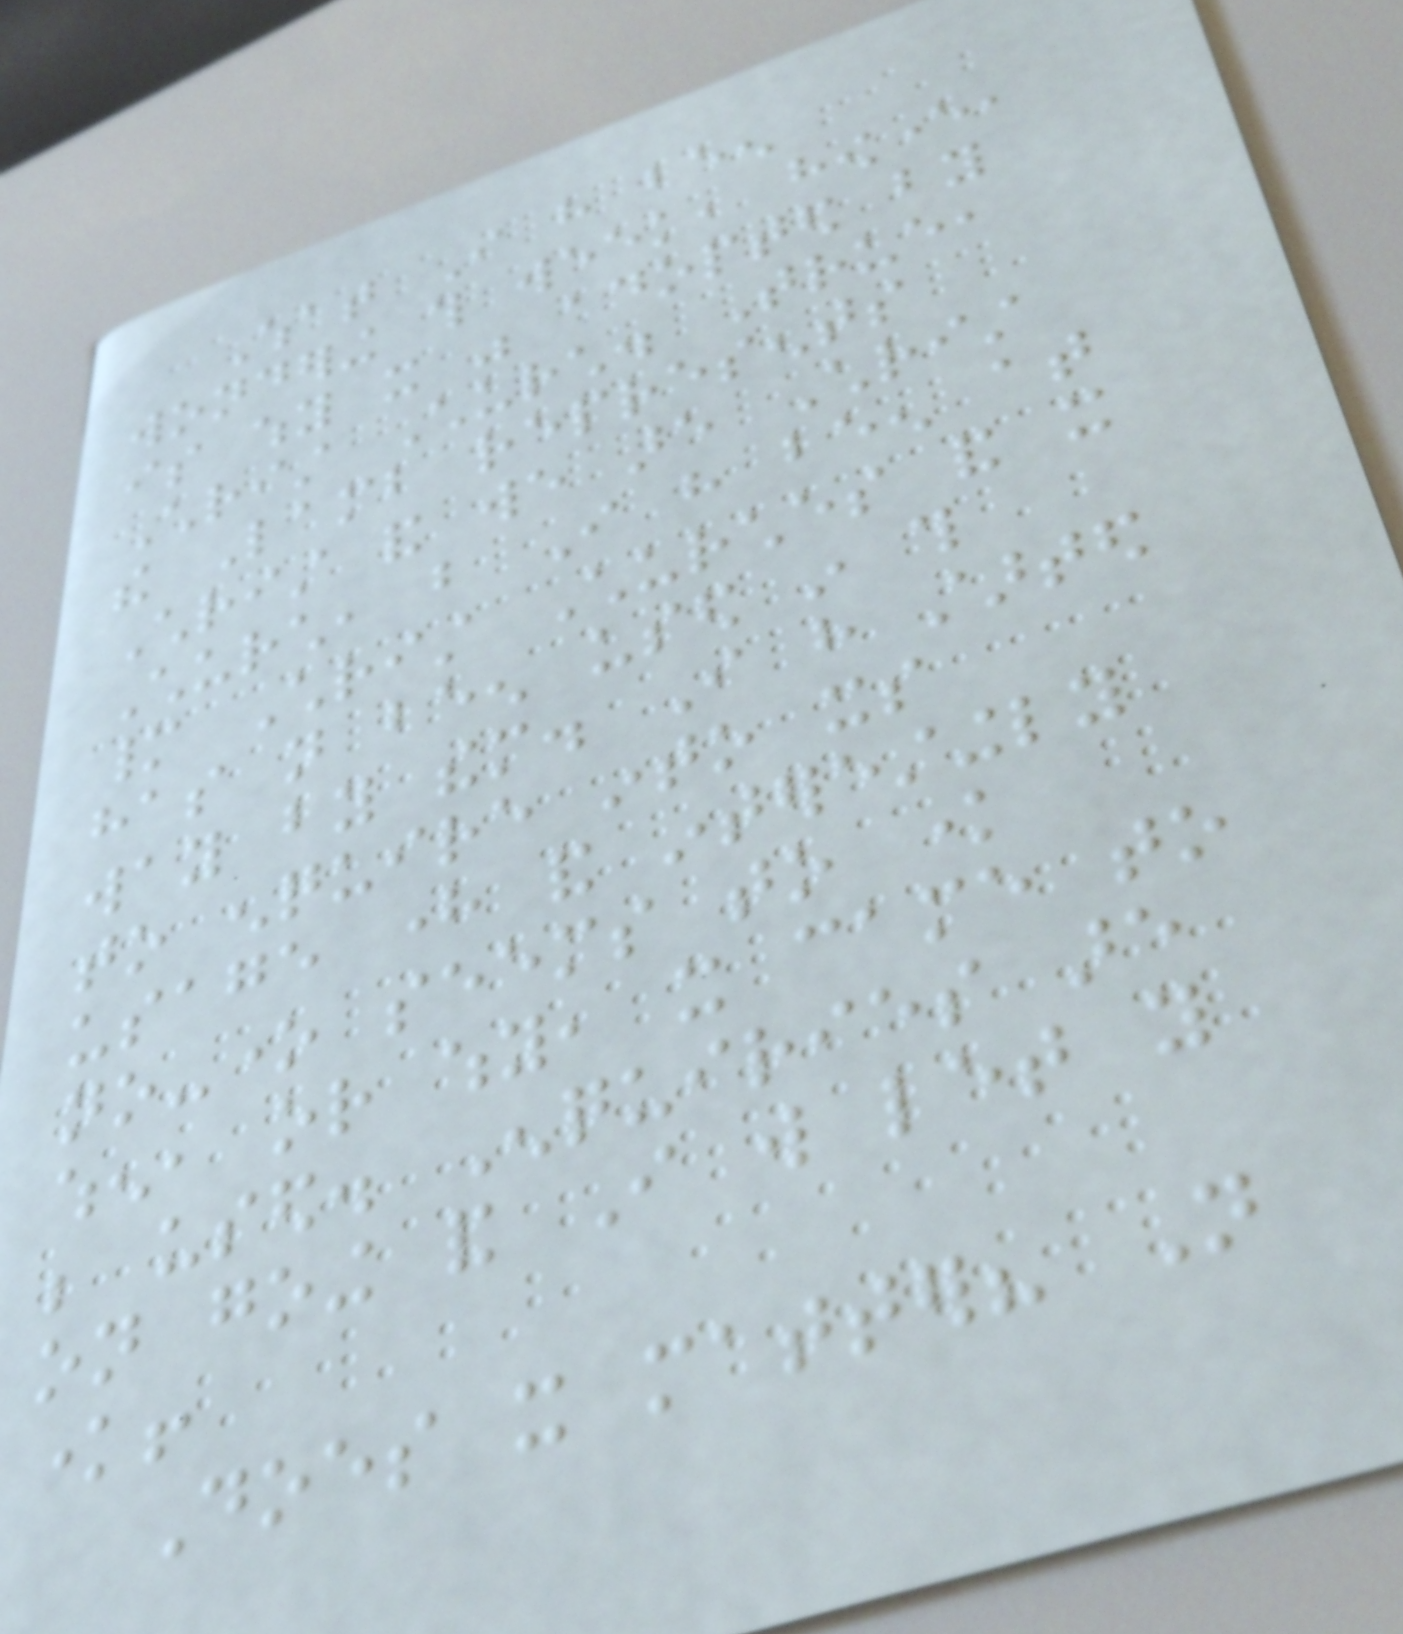What I have been
wondering this week, however,
is why it was adopted by
Christ Church. True,
the Lamb represents
Christ and we are Christ
Church, but I have been at
many Christ Churches and it
has not been used in this
way by them. I have started
to enquire into its
usage here and interestingly
no-one seems to know
when, or why, it came to
be used. Enquiries are
on going and I will let you
know!
Does it matter? Not
